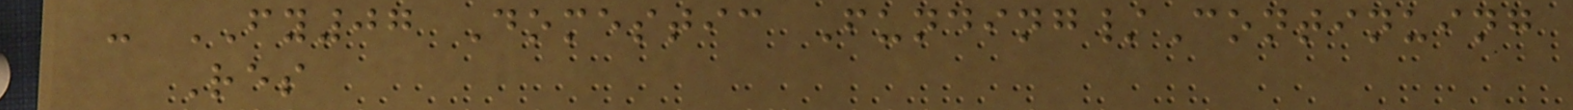- FY07 Domestic Funding/Continuing
Res
